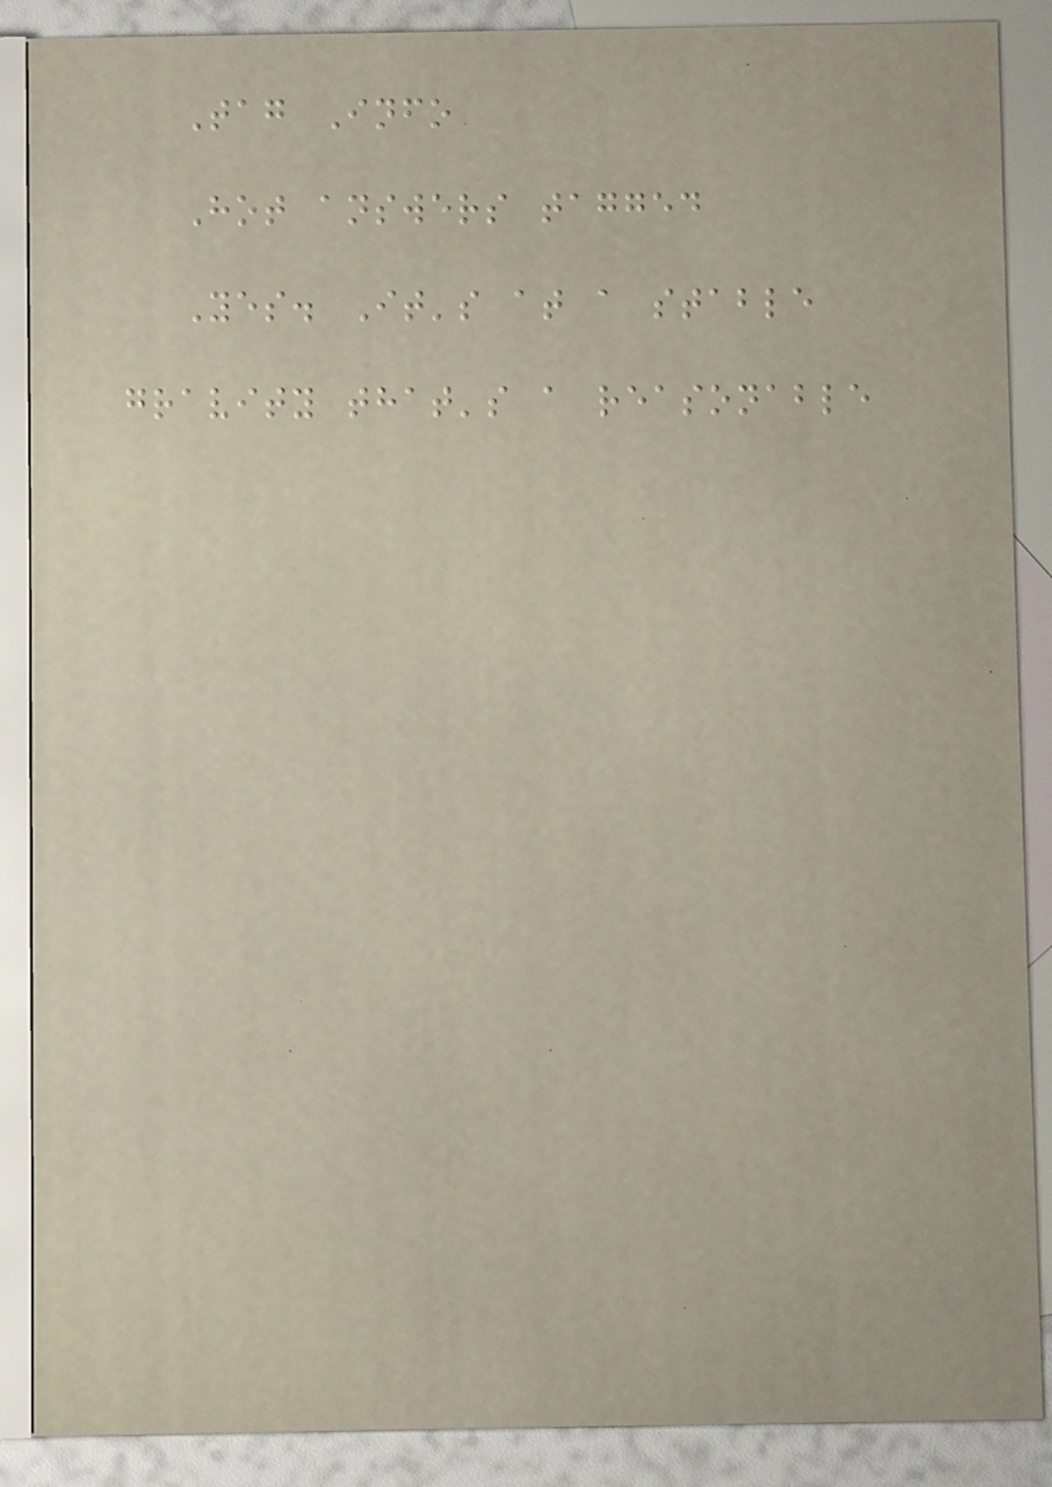Tag Info
Hot answers tagged
Yes. It's at a stable
gravity that's a reasonable
